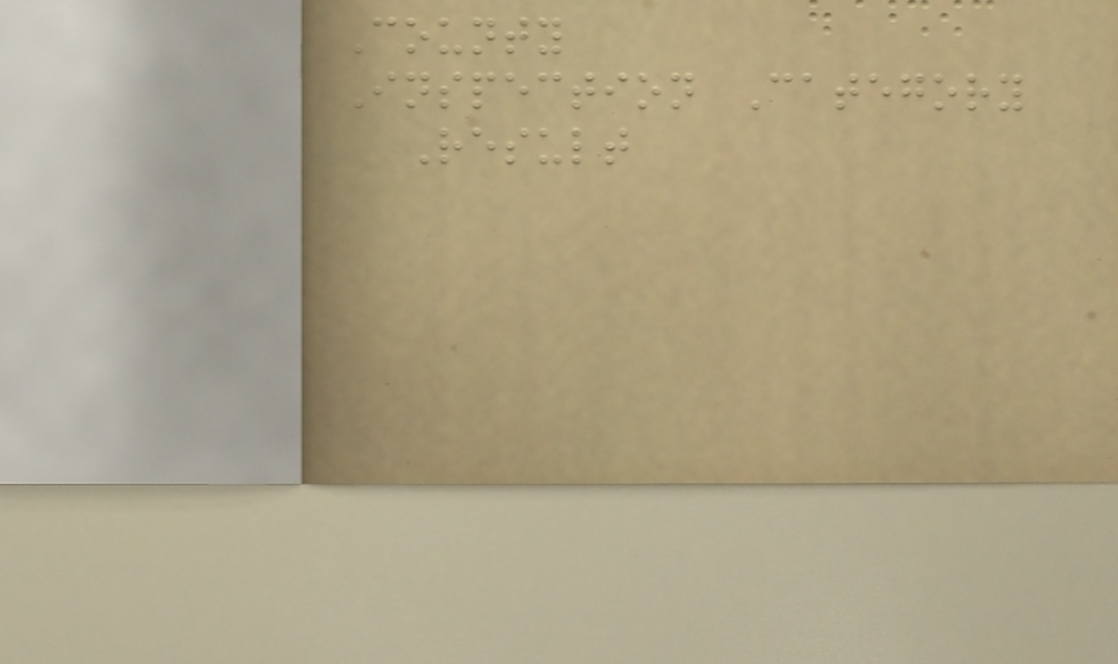County
Inspection Category
Result
